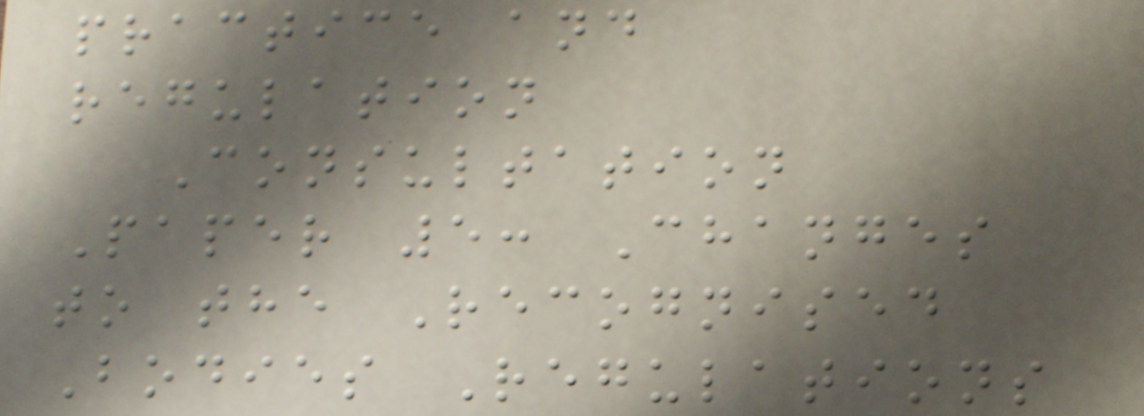practice and
regulation
Consultation
Paper 5: Changes
to the Recognised
Bodies Regulations
